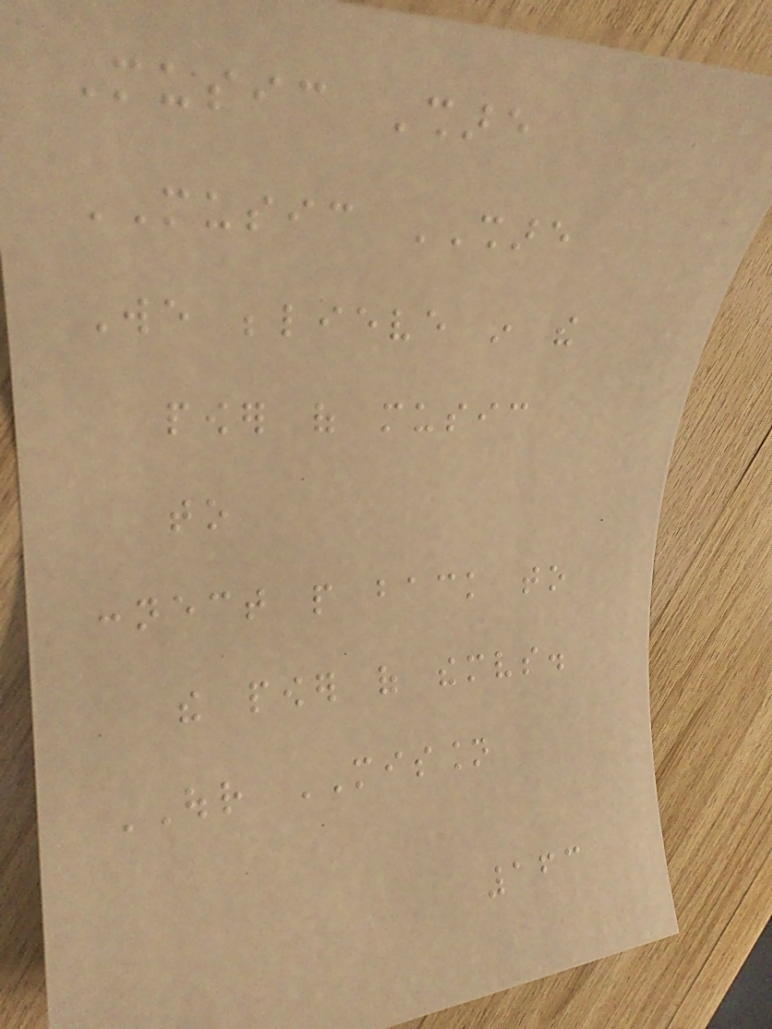Music Share
MUSIC SHARE
We believe in the
power of music
to
connect people back to
the power of themselves.
OUR MISSION
163
